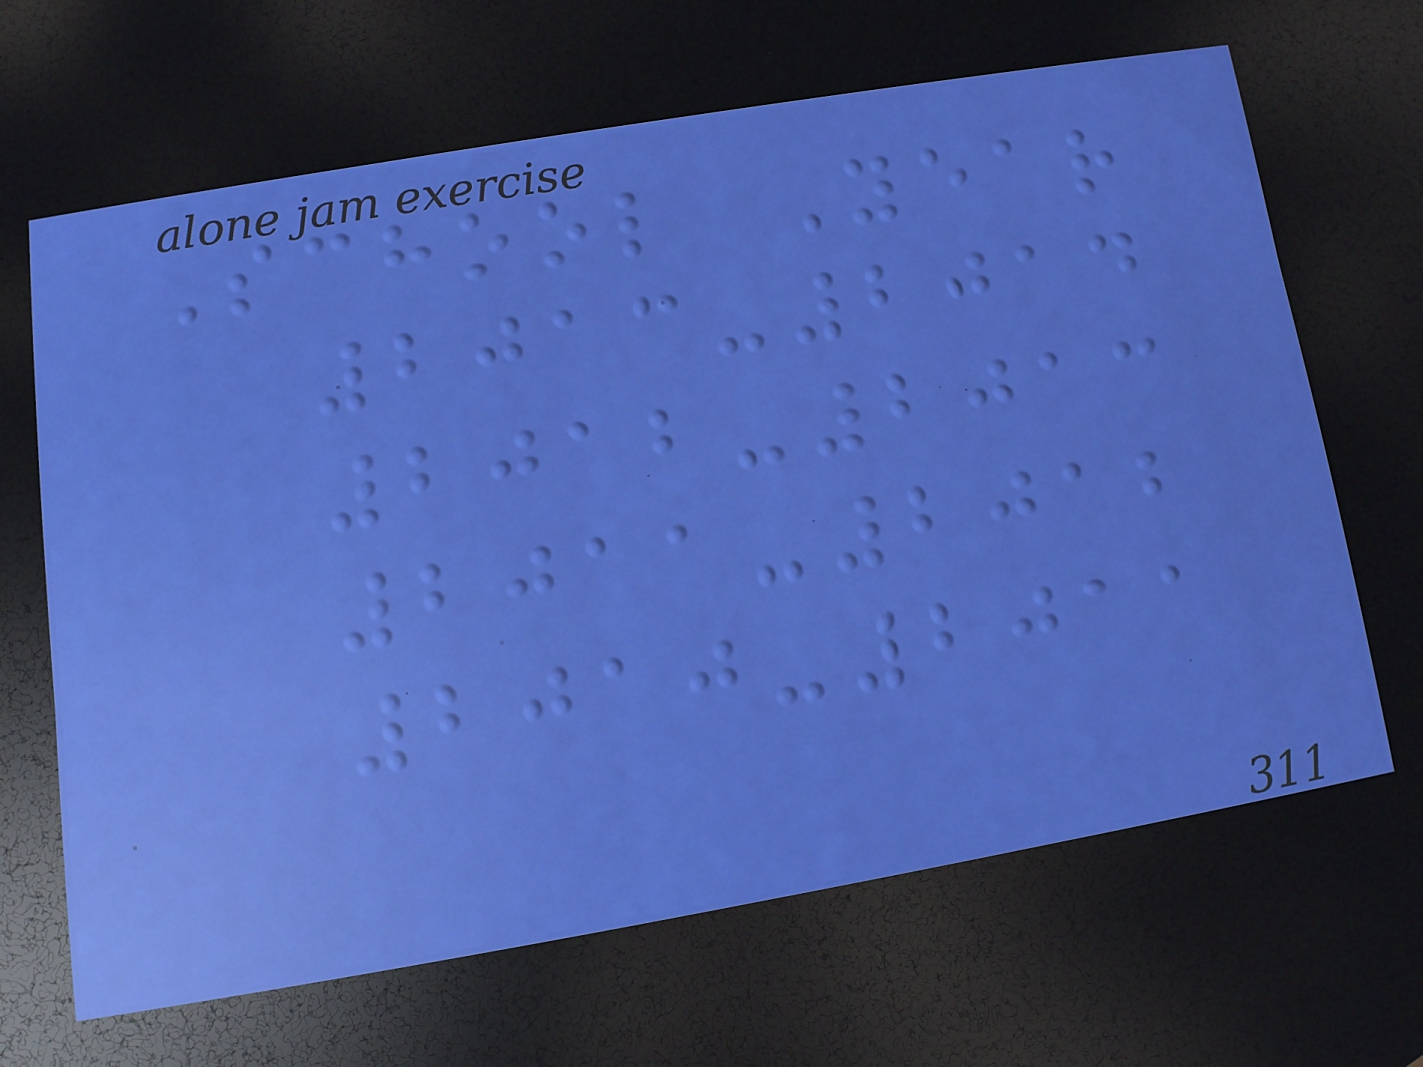School Year
2013-2014
2012-2013
2011-2012
2010-2011
